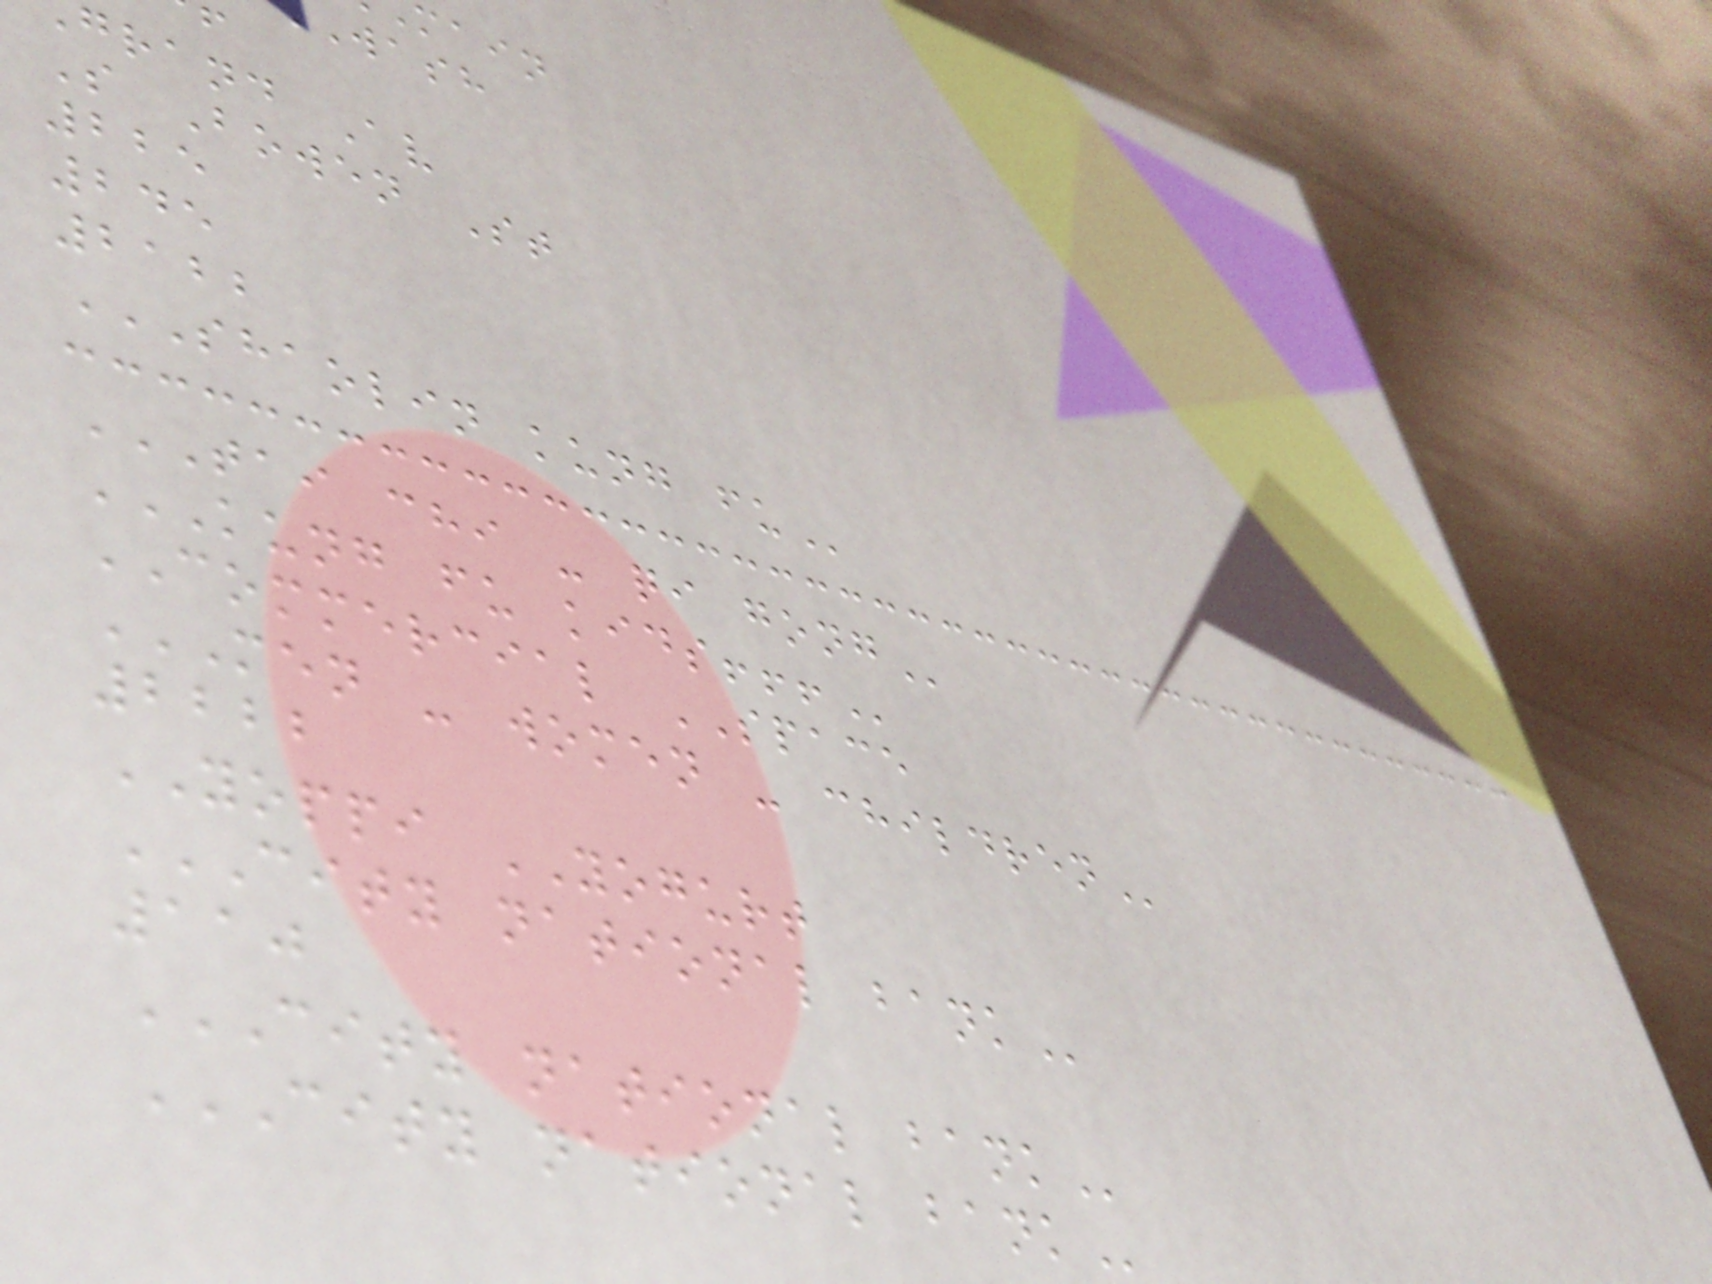main
wash
grand Av
S Bowen St
225
245
2122
SHAOLIN KUNG FU
TAI CHI - QI GONG
KUNG FU KIDS!!!
COMMERCIAL SPACE
MEN - WOMEN - CHILDREN
2222
YOPPI YOGURT
CITY NATIONAL BANK
110
CITY NATIONAL BANK
CITY NATIONAL BANK
